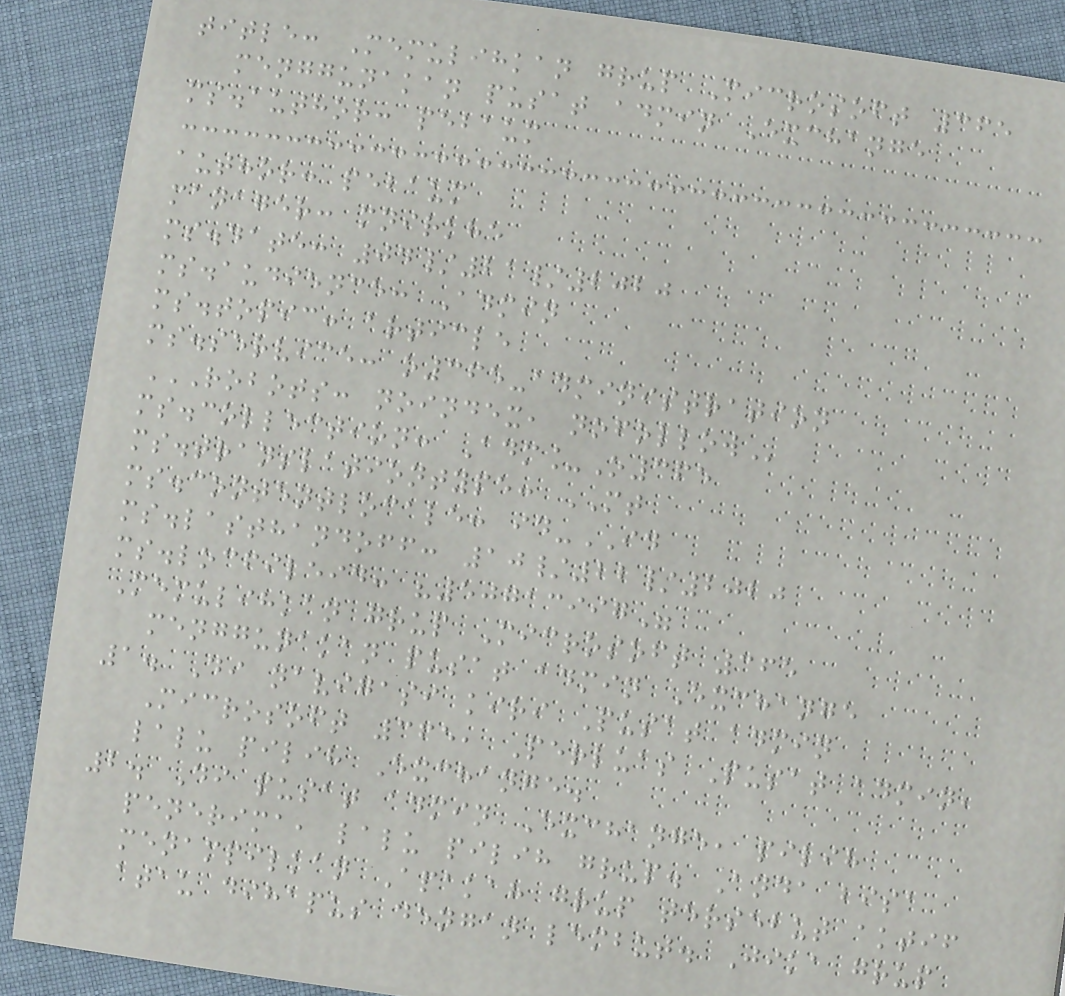title: Memulihkan grup Microsoft 365
menggunakan pusat admin Exchange
ms.author: pebaum
author: pebaum
manager: mnirkhe
ms.date: 04/21/2020
ms.audience: Admin
ms.topic: article
ms.service: o365-administration
ROBOTS: NOINDEX, NOFOLLOW
ms.collection: Adm_O365
ms.translationtype: MT
ms.contentlocale: id-ID
ms.lasthandoff: 10/22/2020
ms.locfileid: "50713997"
Memulihkan grup Microsoft 365
menggunakan pusat admin Exchange
1. Di navigasi kiri Pusat admin
Microsoft 365, Perluas Pusat admin,
lalu pilih Exchange.
2. Di pusat admin Exchange, pilih
penerima, lalu pilih grup. Anda bisa
menampilkan Apakah grup tersebut aktif
atau dihapus dengan lembut. Jika grup
